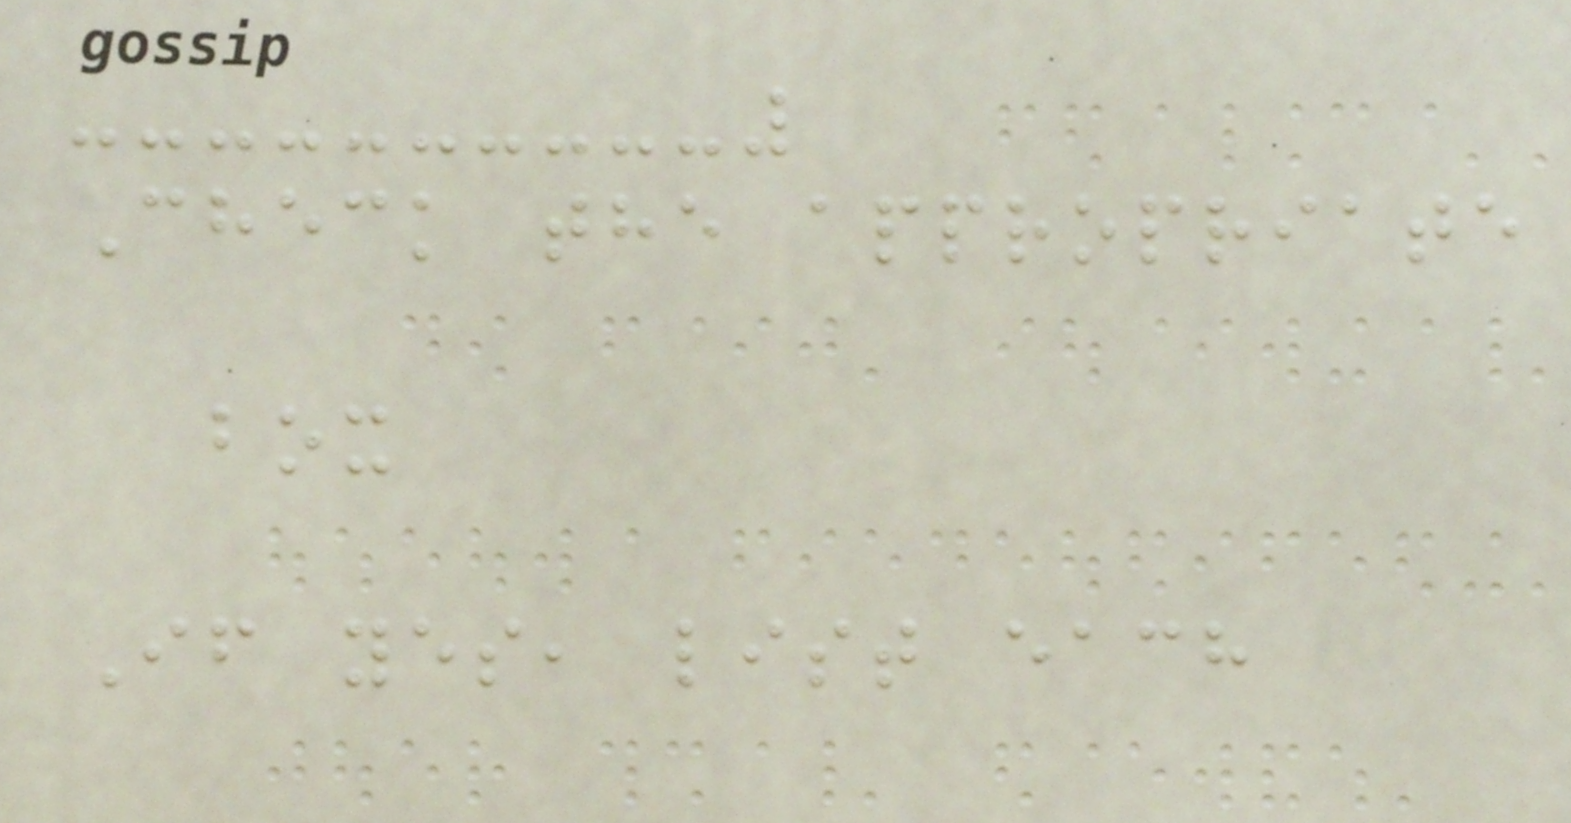Check the appropriate
box
If yes, list each
